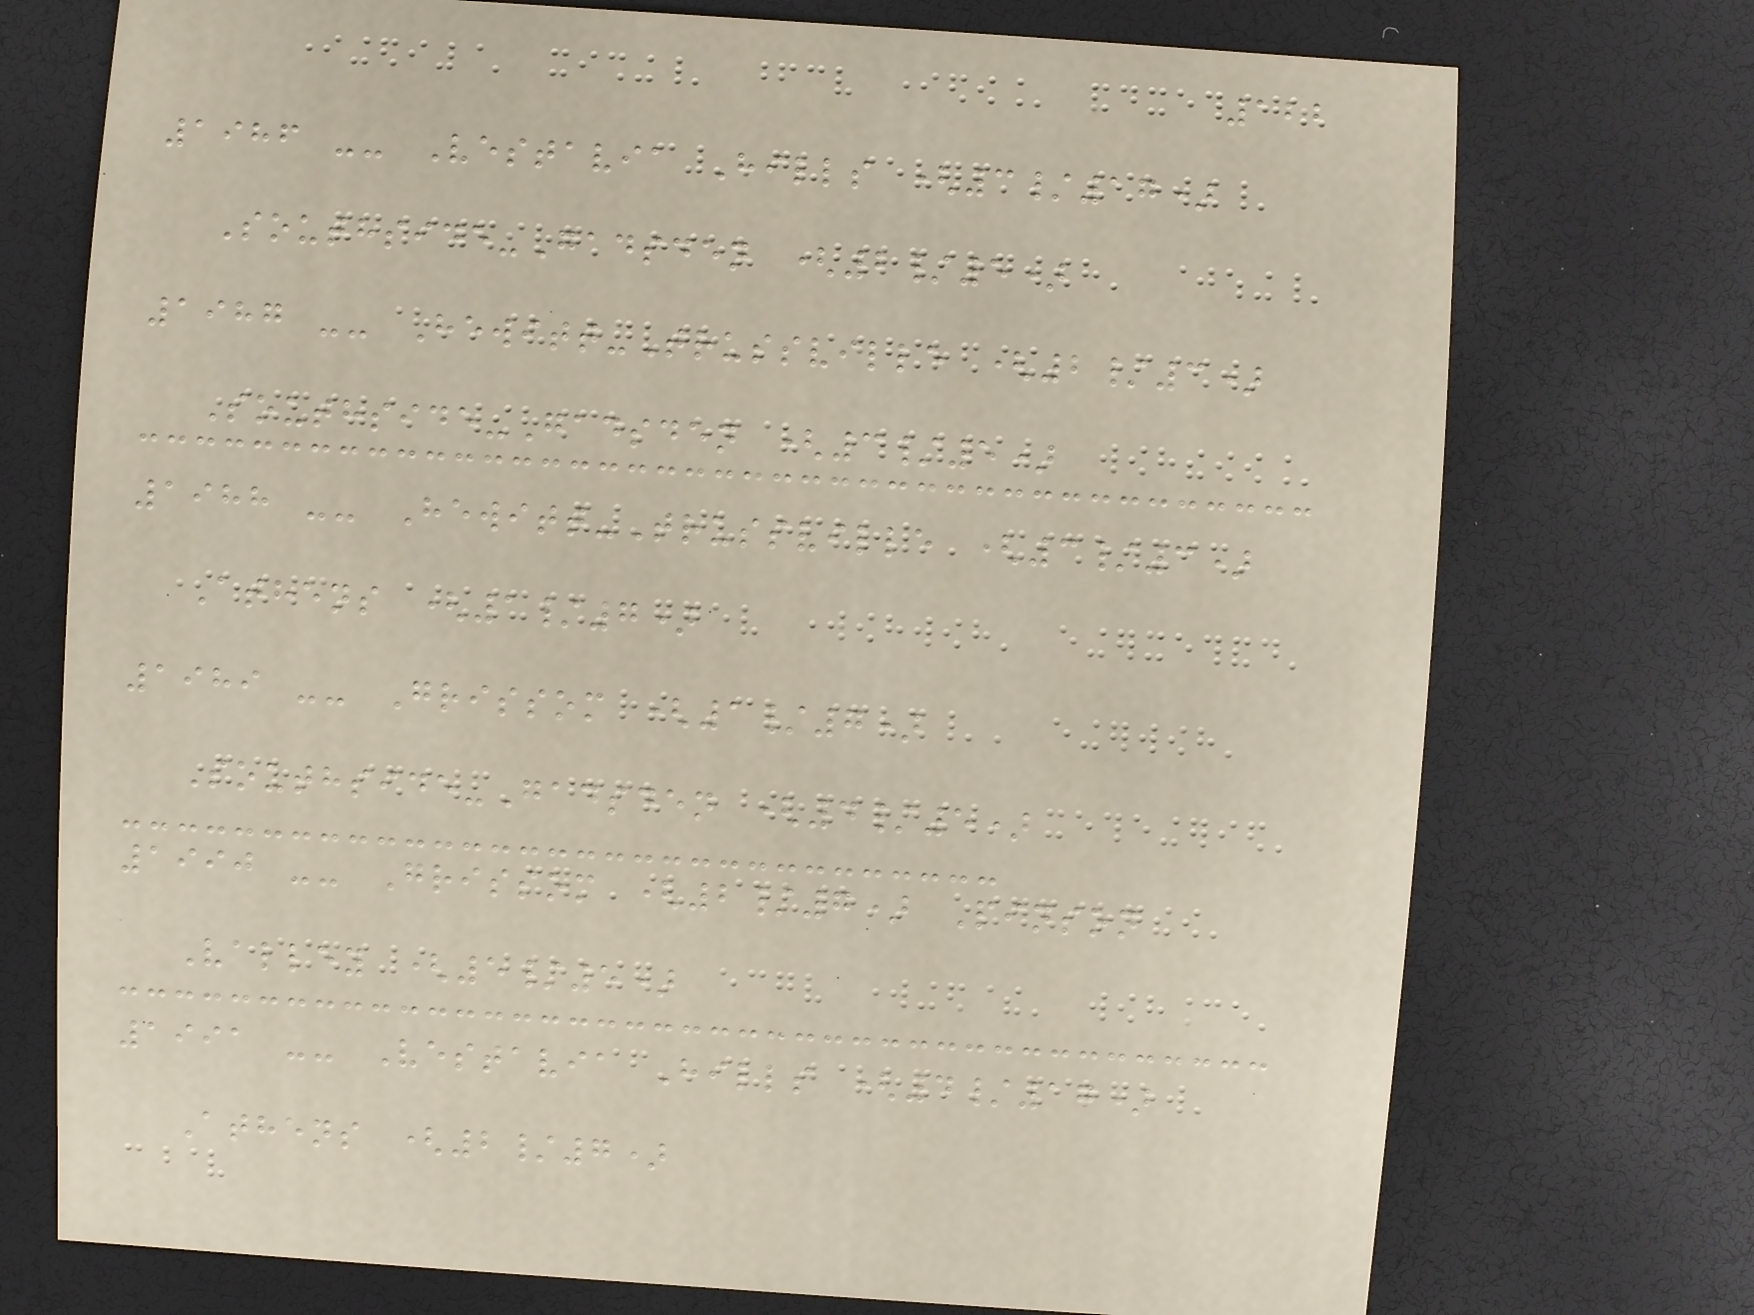122
1986 -- Vestavia Hills (3/17)
Southside-Gadsden (2/5)
1987 -- Hewitt-Trussville (2/3)
Southside-Gadsden (3/5)
1988 -- Hewitt-Trussville (3/3)
Athens (1/7)
1989 -- Grissom (1/7)
Southside-Gadsden (4/5)
1990 -- Grissom (2/7) Pinson
Valley (5/5)
1991 -- Vestavia Hills (4/17)
Athens (2/7)
